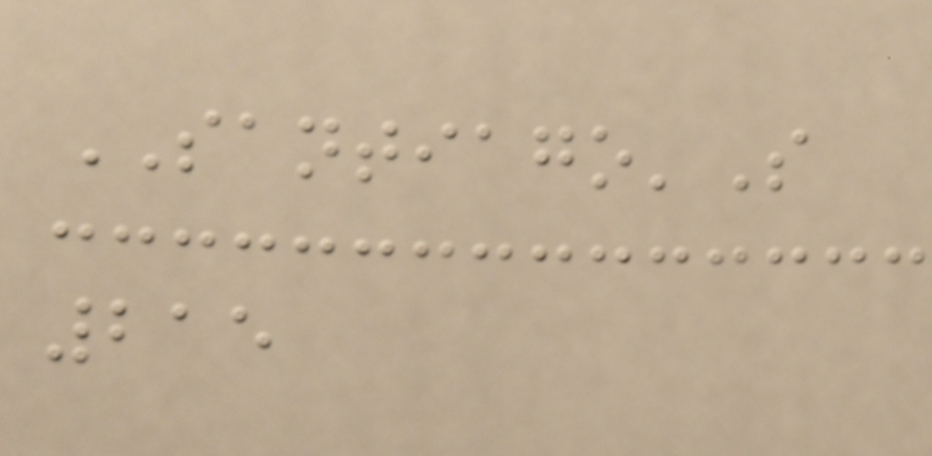SANTIAGO'S
215
